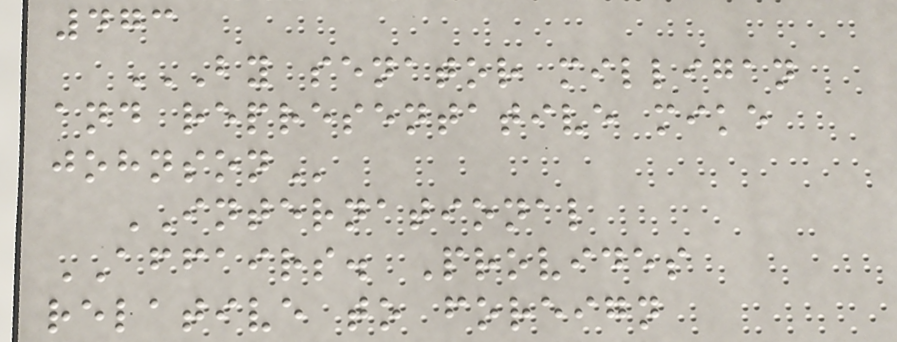473
BY SENATOR MILLIGAN
AND REPRESENTATIVE MIKE
JOHNSON
INTERNATIONAL
AFFAIRS. Provides
relative to foreign
